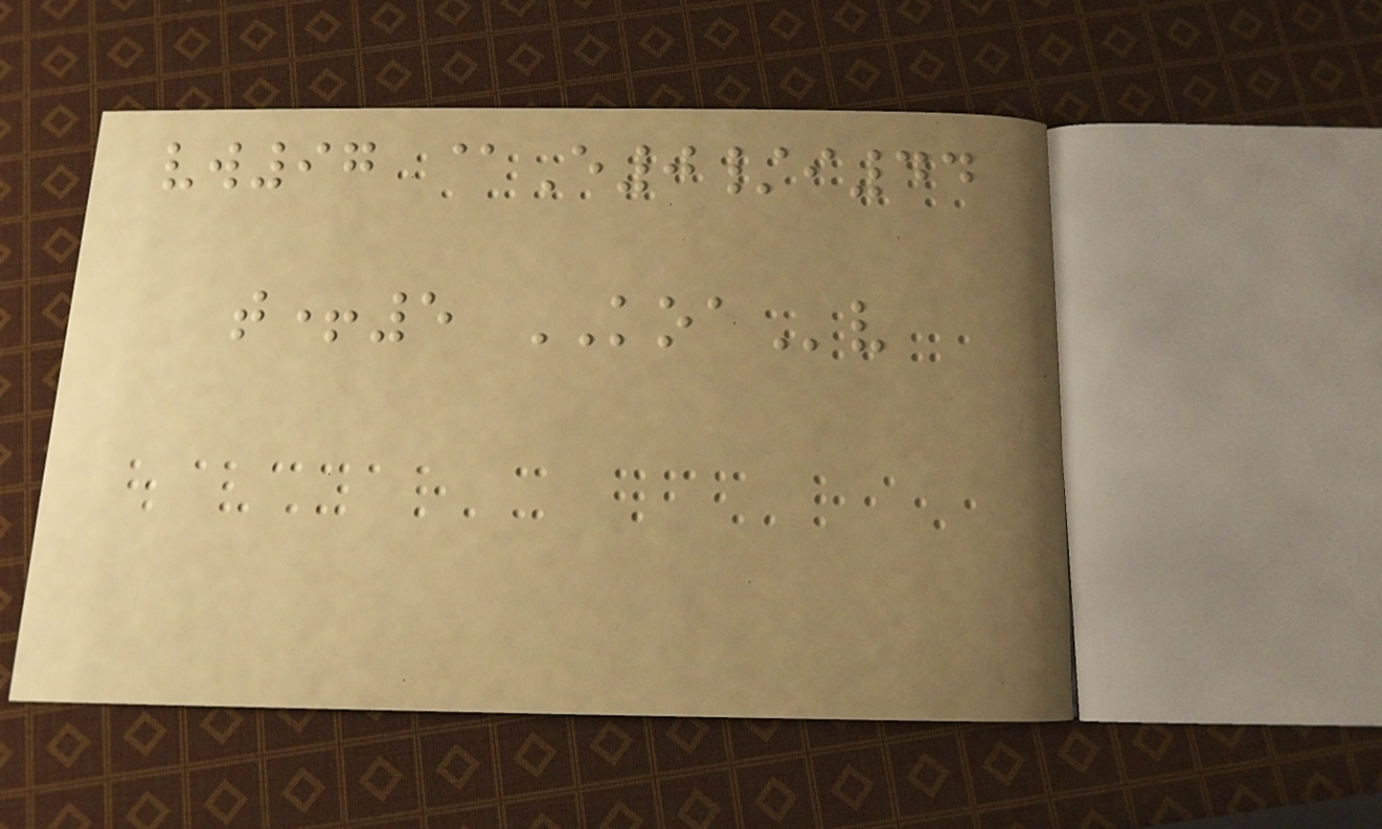vw97 @E0/i44
t+5 KOAv
